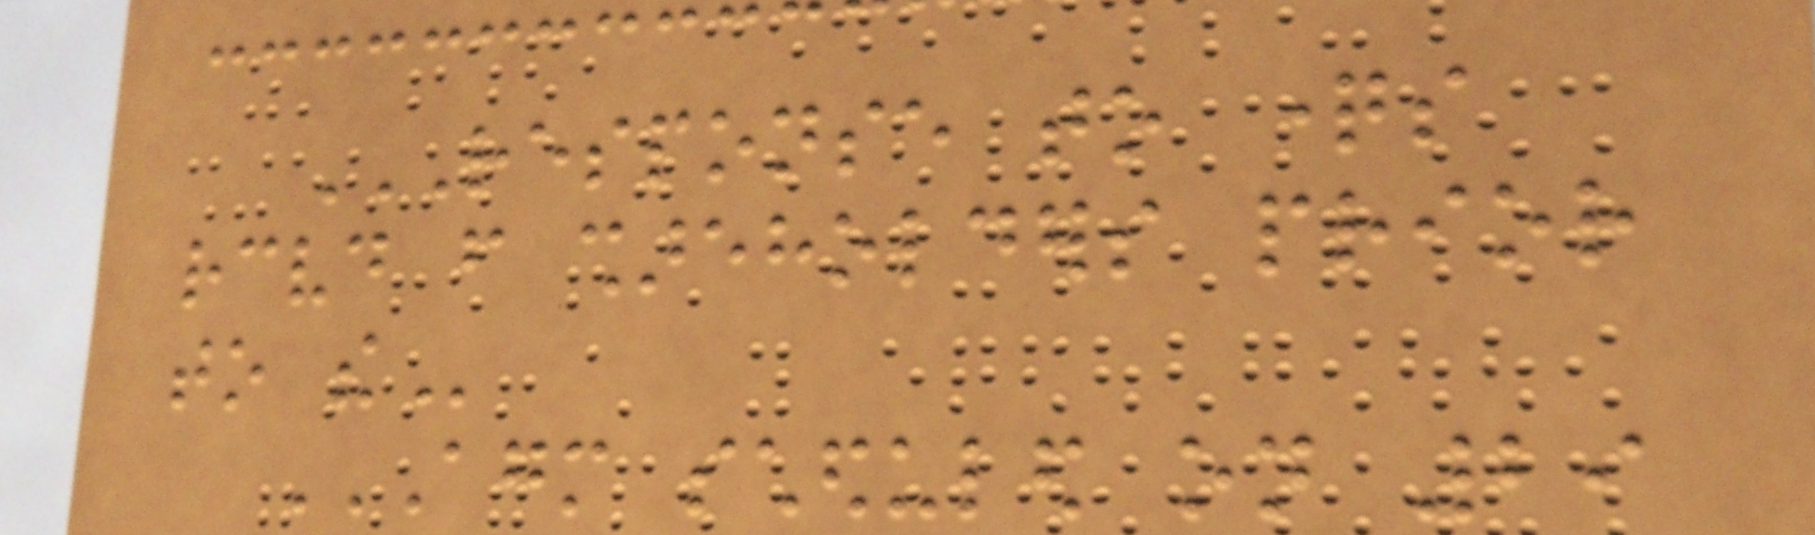RESPONSE TO QUESTIONS
RECEIVED FROM SHAREHOLDERS PRIOR
TO THE
AGM SCHEDULED ON 29
